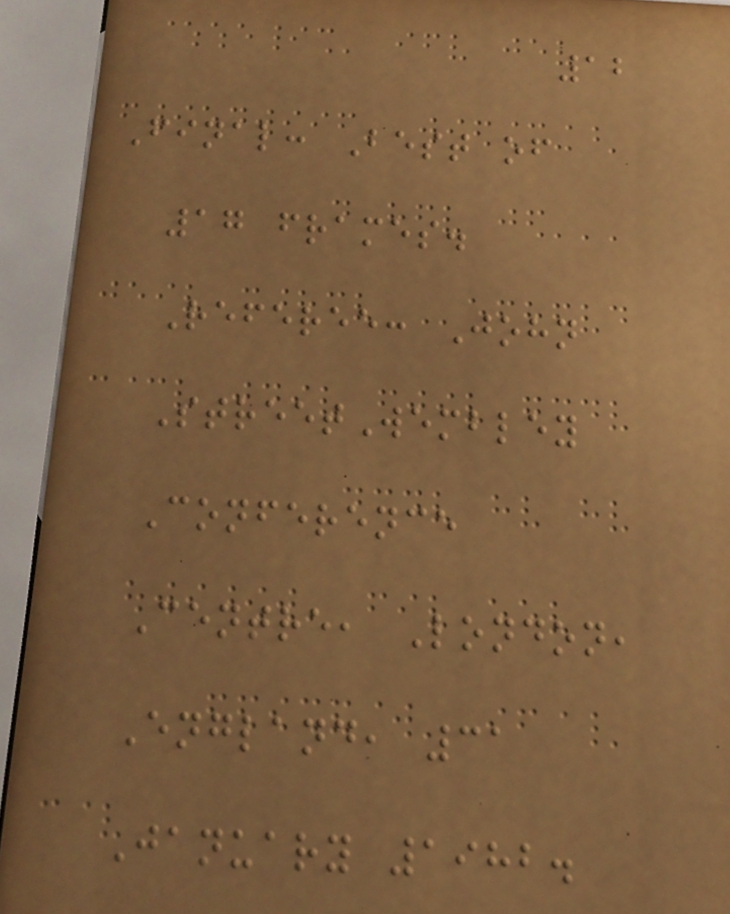12
Final: Best of
17 frames.
Referee: John
StreetWembley
Conference
Centre, London,
England, 31
January 1982.
